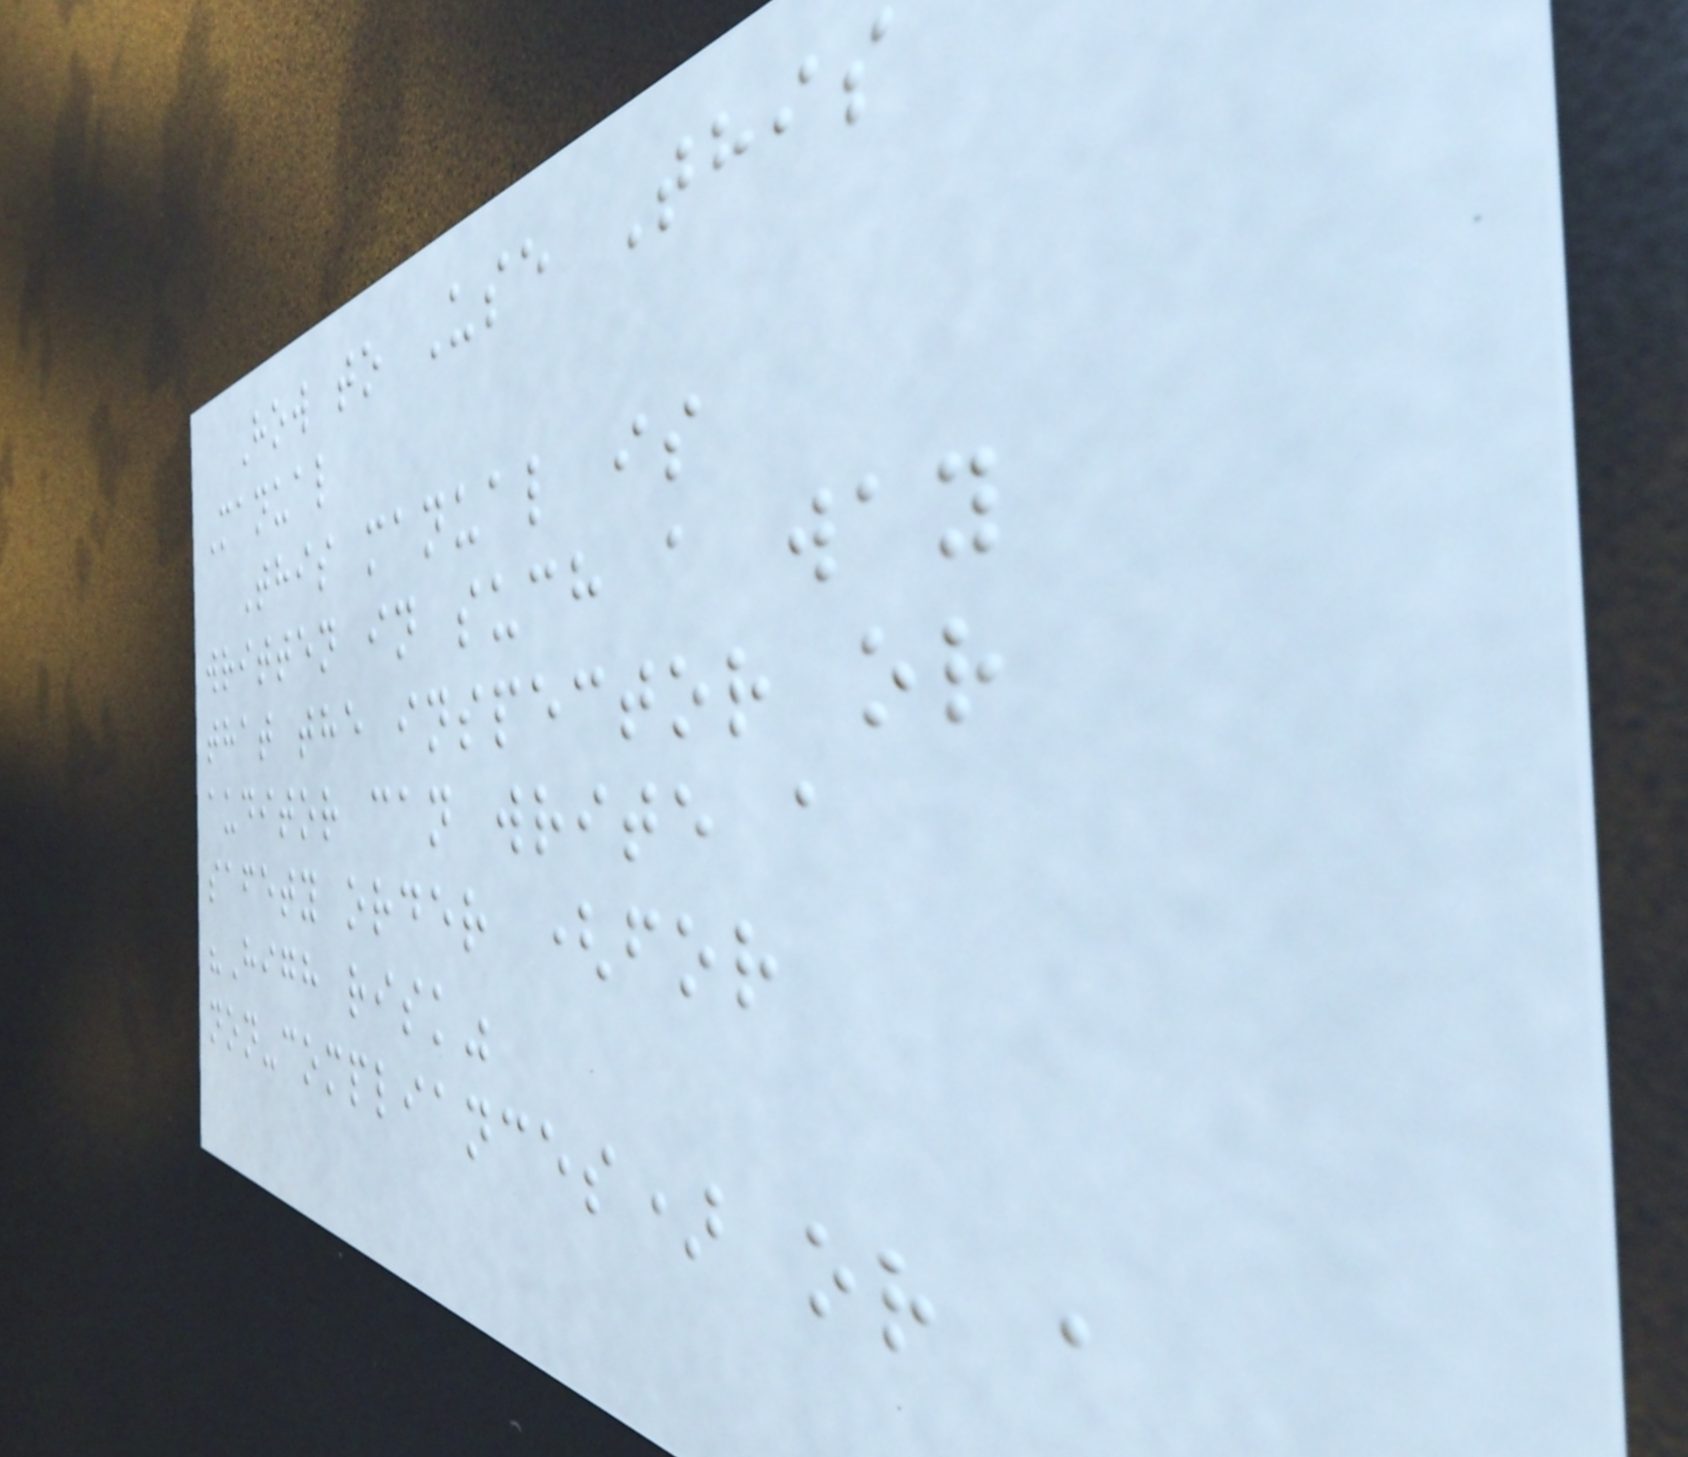How to Use This
Manual
This manual is
written in such a way
that the inspector or
auditor can write a
safety order (for
"High risk"
non-compliances) or a
